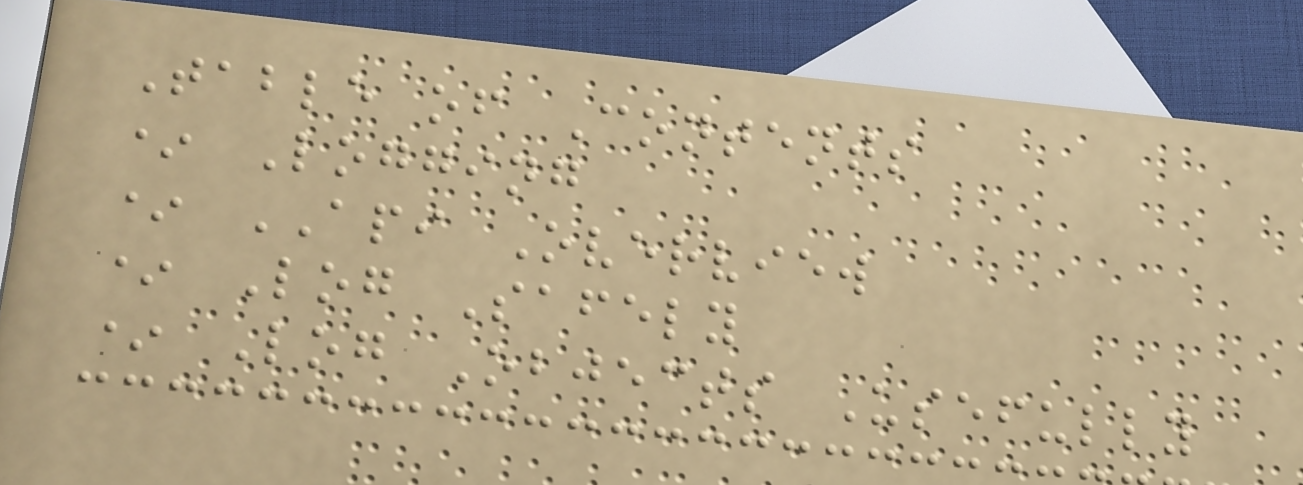Table of Contents
* Logging
* API Overview
* Log Safely
* Log Objects Usefully
